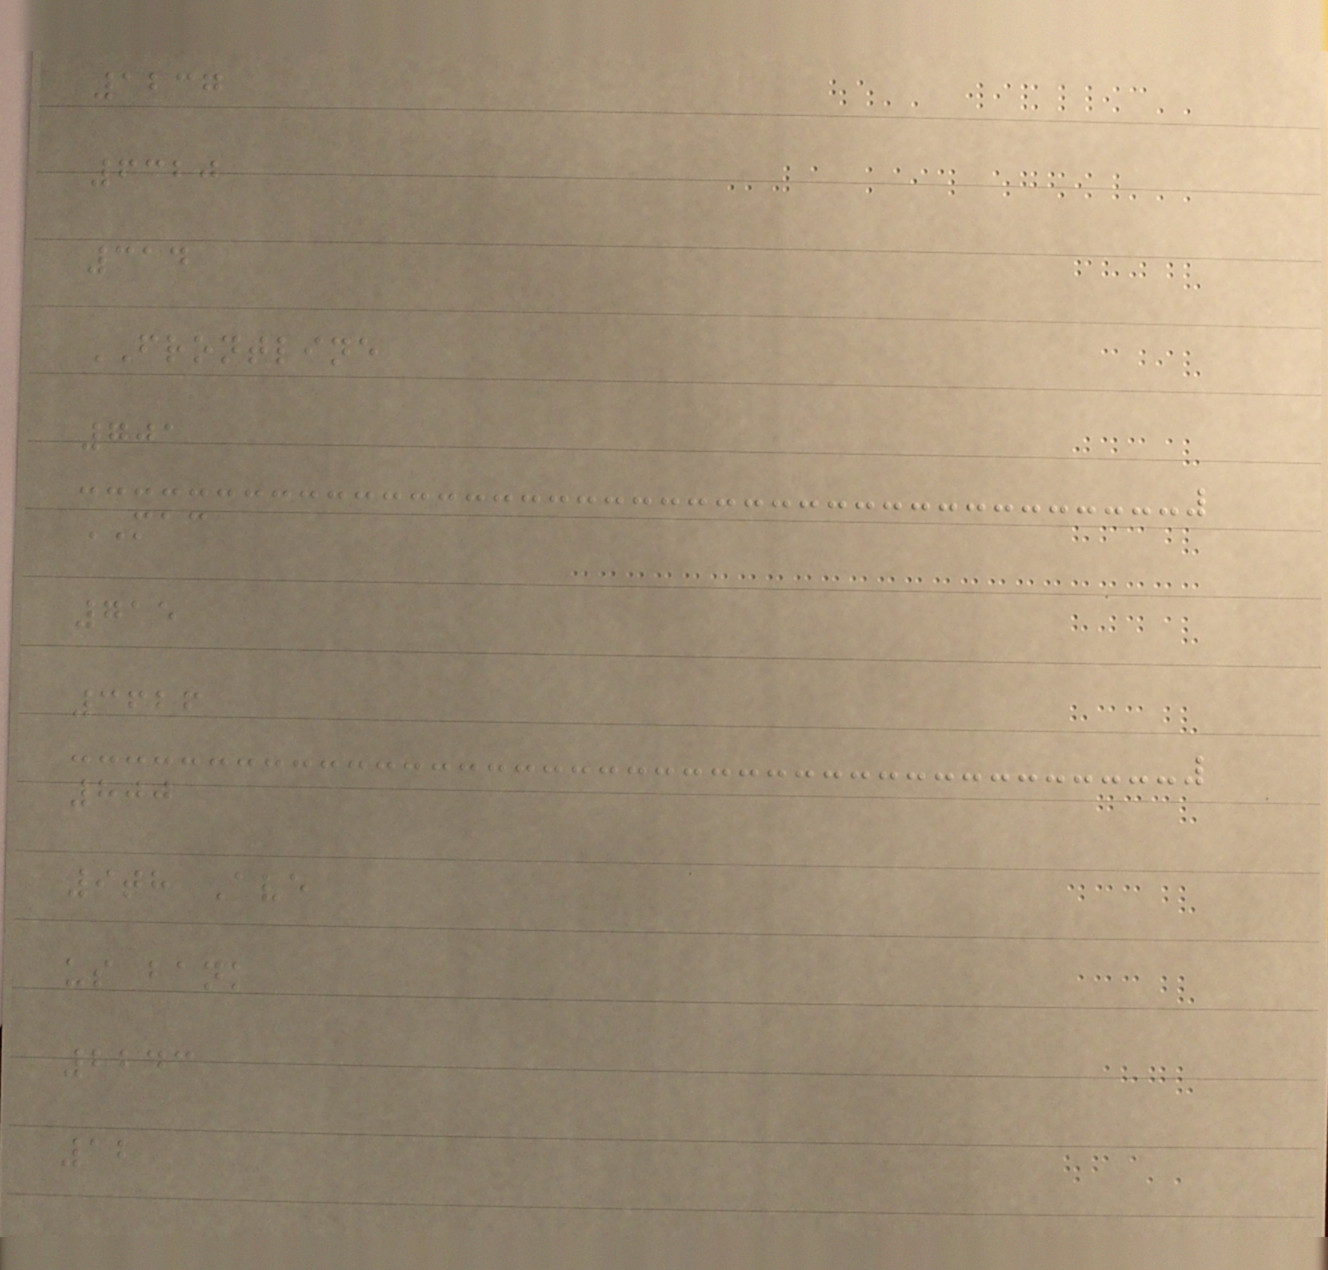1237
6320
314
FRONTLINE
701
MAC
715
3626
800
9th Ave
us bank
2243
12
